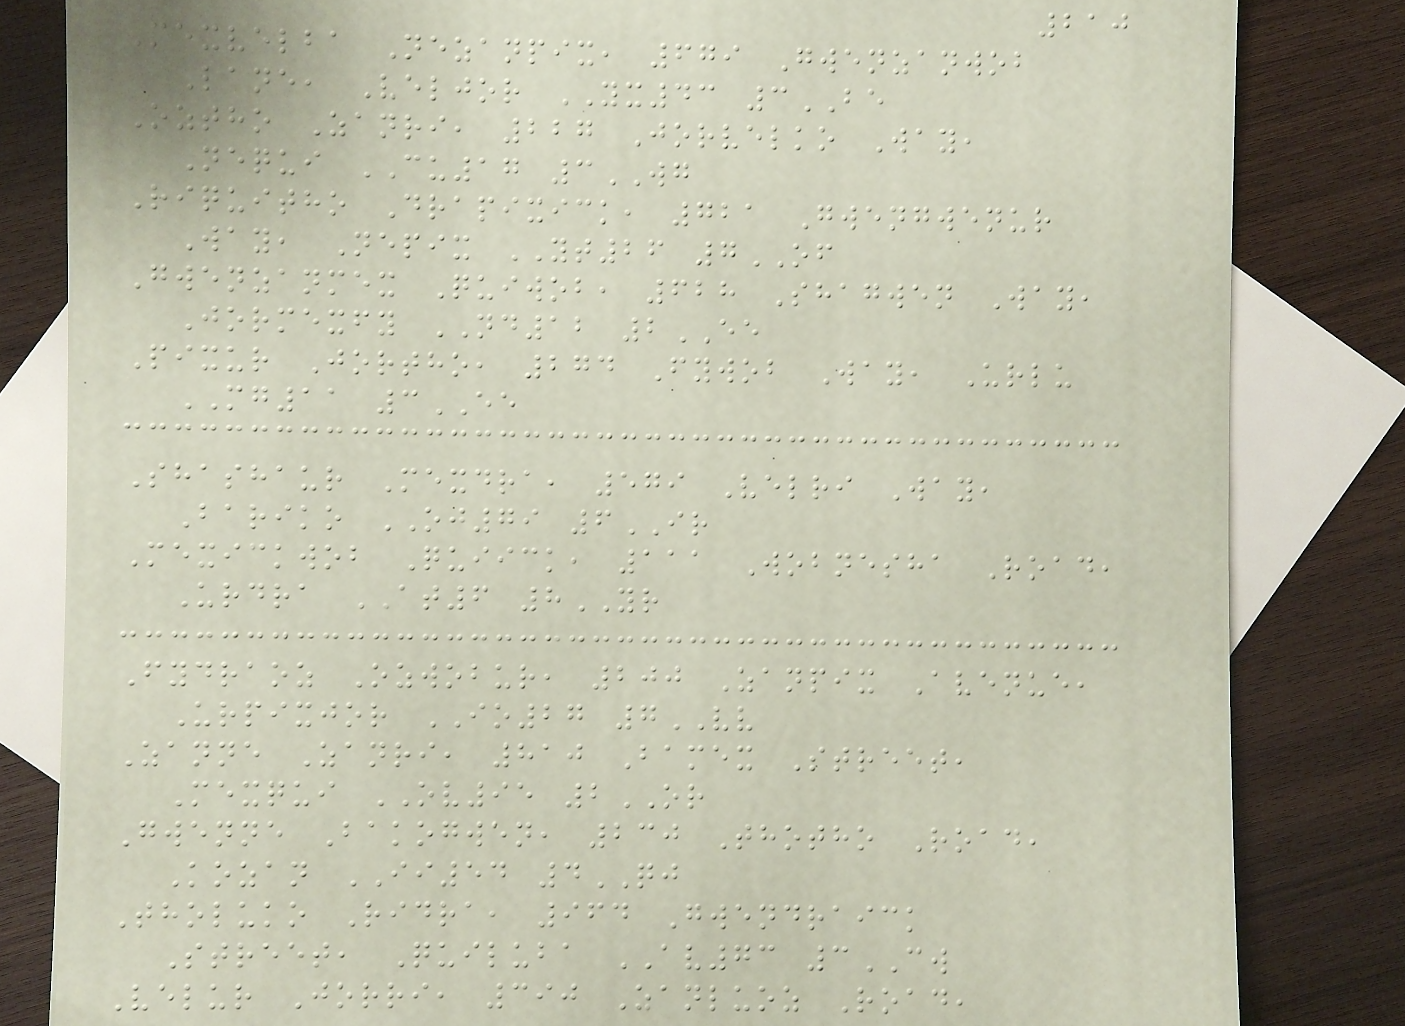210
Mexvelba Nezanpix, 679 Gwenzanwob
Lane, Veljor YX43 3BE
Oztho Zanri, 227 Jorvelko Way,
Nequi CU17 3WG
Riquitho Drapixick, 721 Gwengwenur
Way, Nepix YT26 7OF
Gwenzanmex Quiwob, 628 Shagwen Way,
Jormexfy ND12 2EE
Pixur Jortho, 274 Fywob Way, Urlu
MG11 3EE
Shashaur Mexdra, 579 Velri Way,
Bariko OJ79 6IR
Mexickwob Quiick, 111 Wobnesha Road,
Urdra AT6 8YR
Fydraoz Ozwobur, 200 Zanpix Avenue,
Urpixjor IO27 7VV
Zanne Zanri, 810 Bamex Street,
Mexqui OV95 2OR
Gwenne Bakogwen, 230 Thotho Road,
Kozan II54 4QJ
Tholuko Ridra, 964 Gwendraick
Street, Quiluba AV73 3CW
Velur Jorri, 390 Zanluoz Road,
